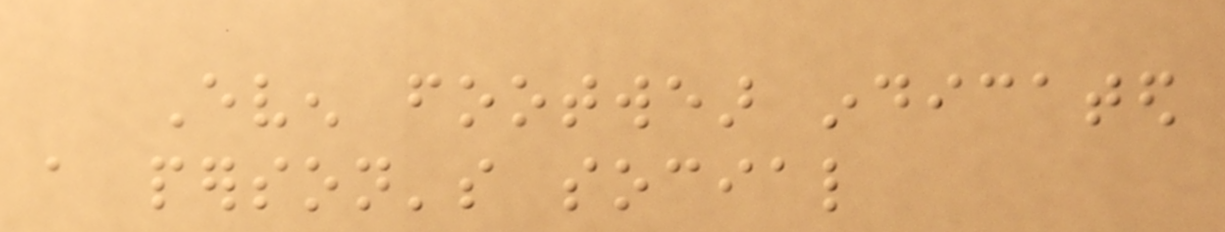Even footwear indicated
a person's social
